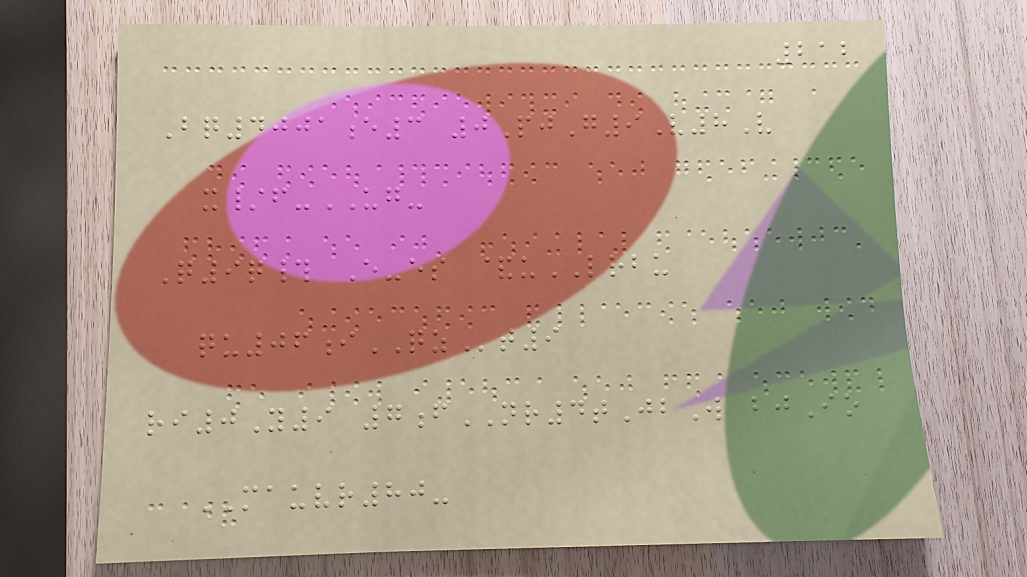212
Bq4001e3 0PjG9V8V
x/f-UG-
Q9q# E-es &uLRBU
qu06iQZt9
ri0Y9 7fNR4tJbW bjIo
MAUVR80-
